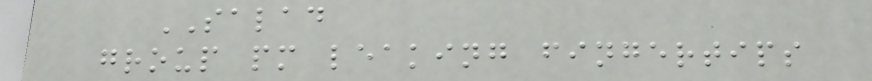SALAD
group pm leaking fingertips
